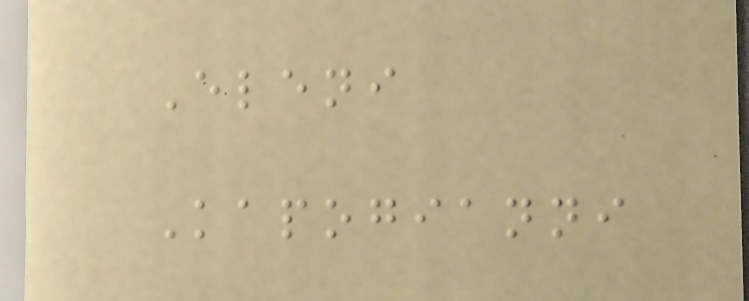Eleni
Kapogianni
